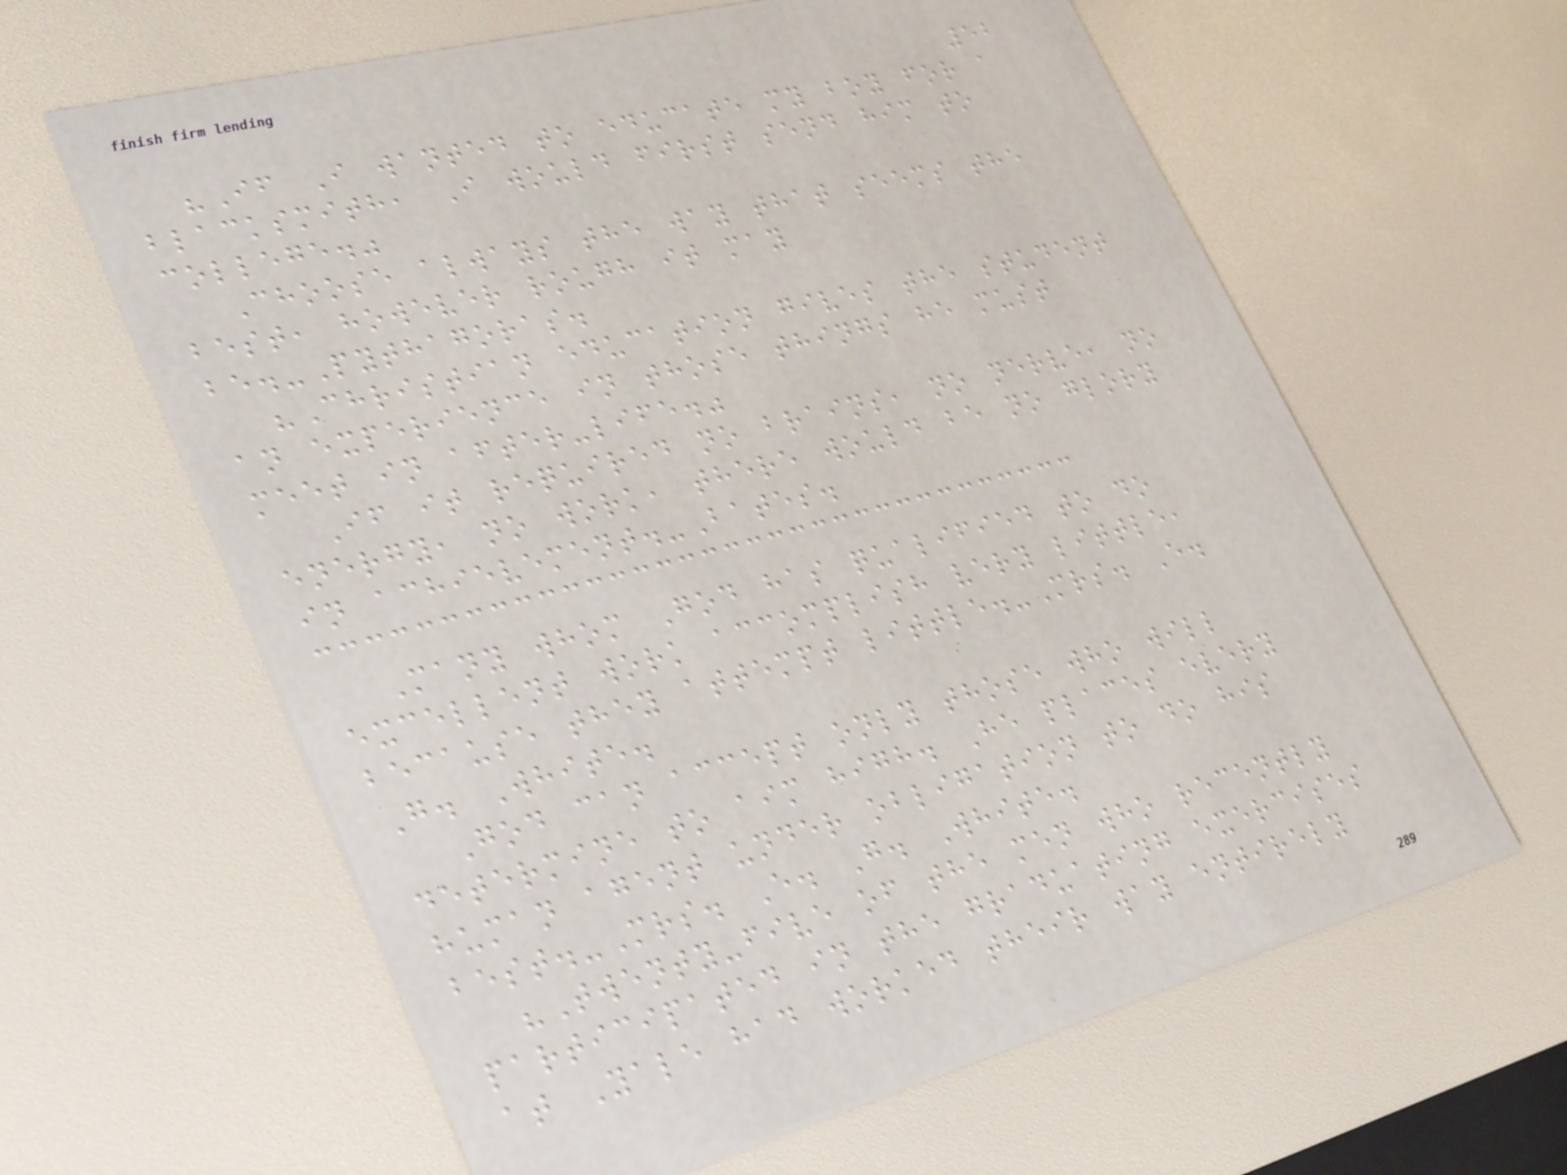52
"If I wanted to educate my boy for a
blacksmith, I would first send him to
college."
Choose always the way that seems the
best, however rough it may
be.-Pythagoras.
"Christian education gives the student
an experience in those things he must
meet in after-life."
If it required no brains, no nerve, no
energy, no work, there would be no glory
in achievement.-Bates.
Many whom God has qualified to do
excellent work accomplish very little,
because they attempt little.-Mrs. E.
G. White.
God can accept only those who will
determine to aim high. He places every
human agent under obligation to do his
best.-Mrs. E. G. White.
"Twenty-five of the men who recently
participated in the graduating exercises
at Yale had worked their way entirely
